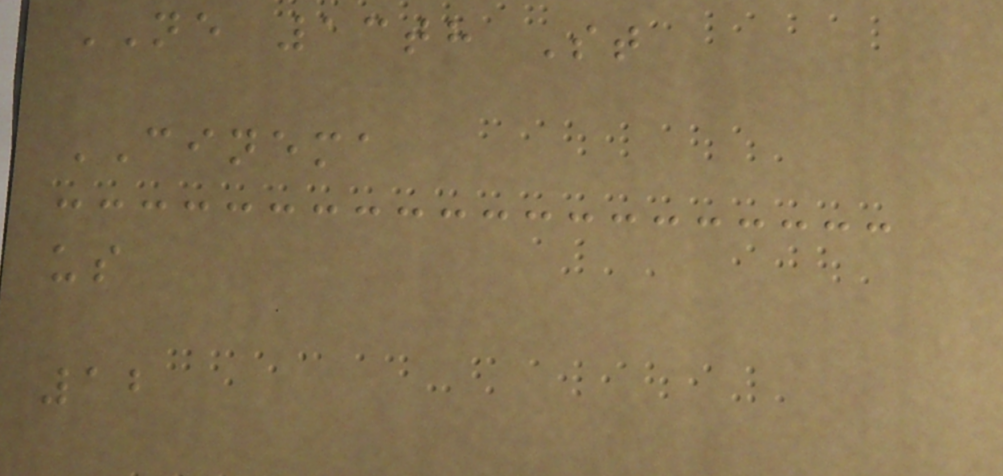NE 13th St
CINEMA
us
12
